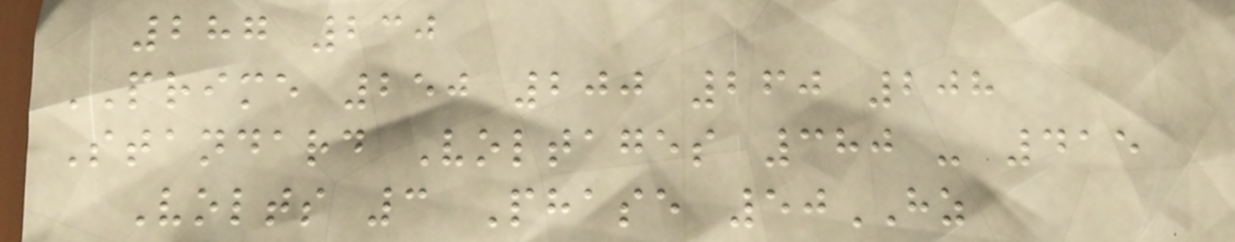287 230
PRIME 250 200 260 208
Standard Voltages 380 - 415
Volts 3 Phase 50HZ
